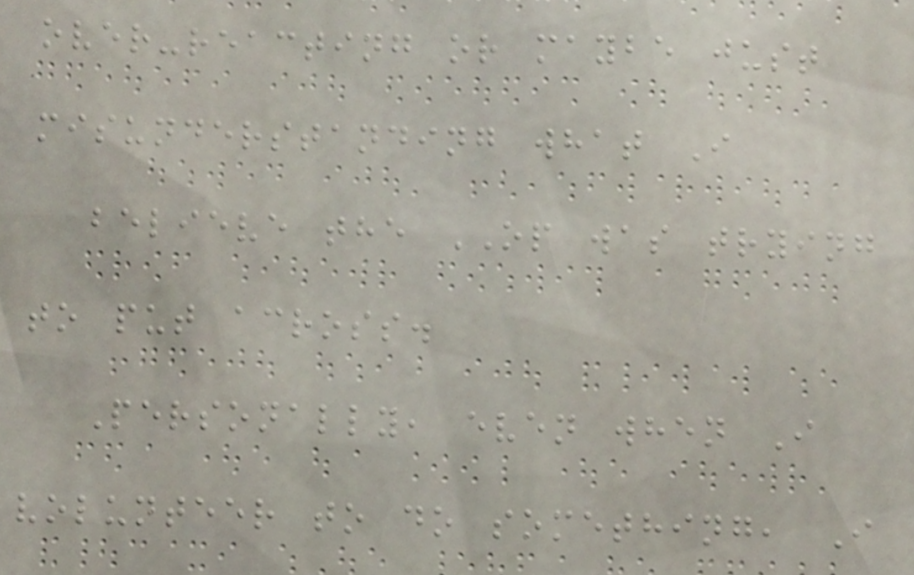over-reacting or maybe just
misunderstanding what I
believe the OP was trying
to put across.
Personally, even when I
volunteer to do something, I
